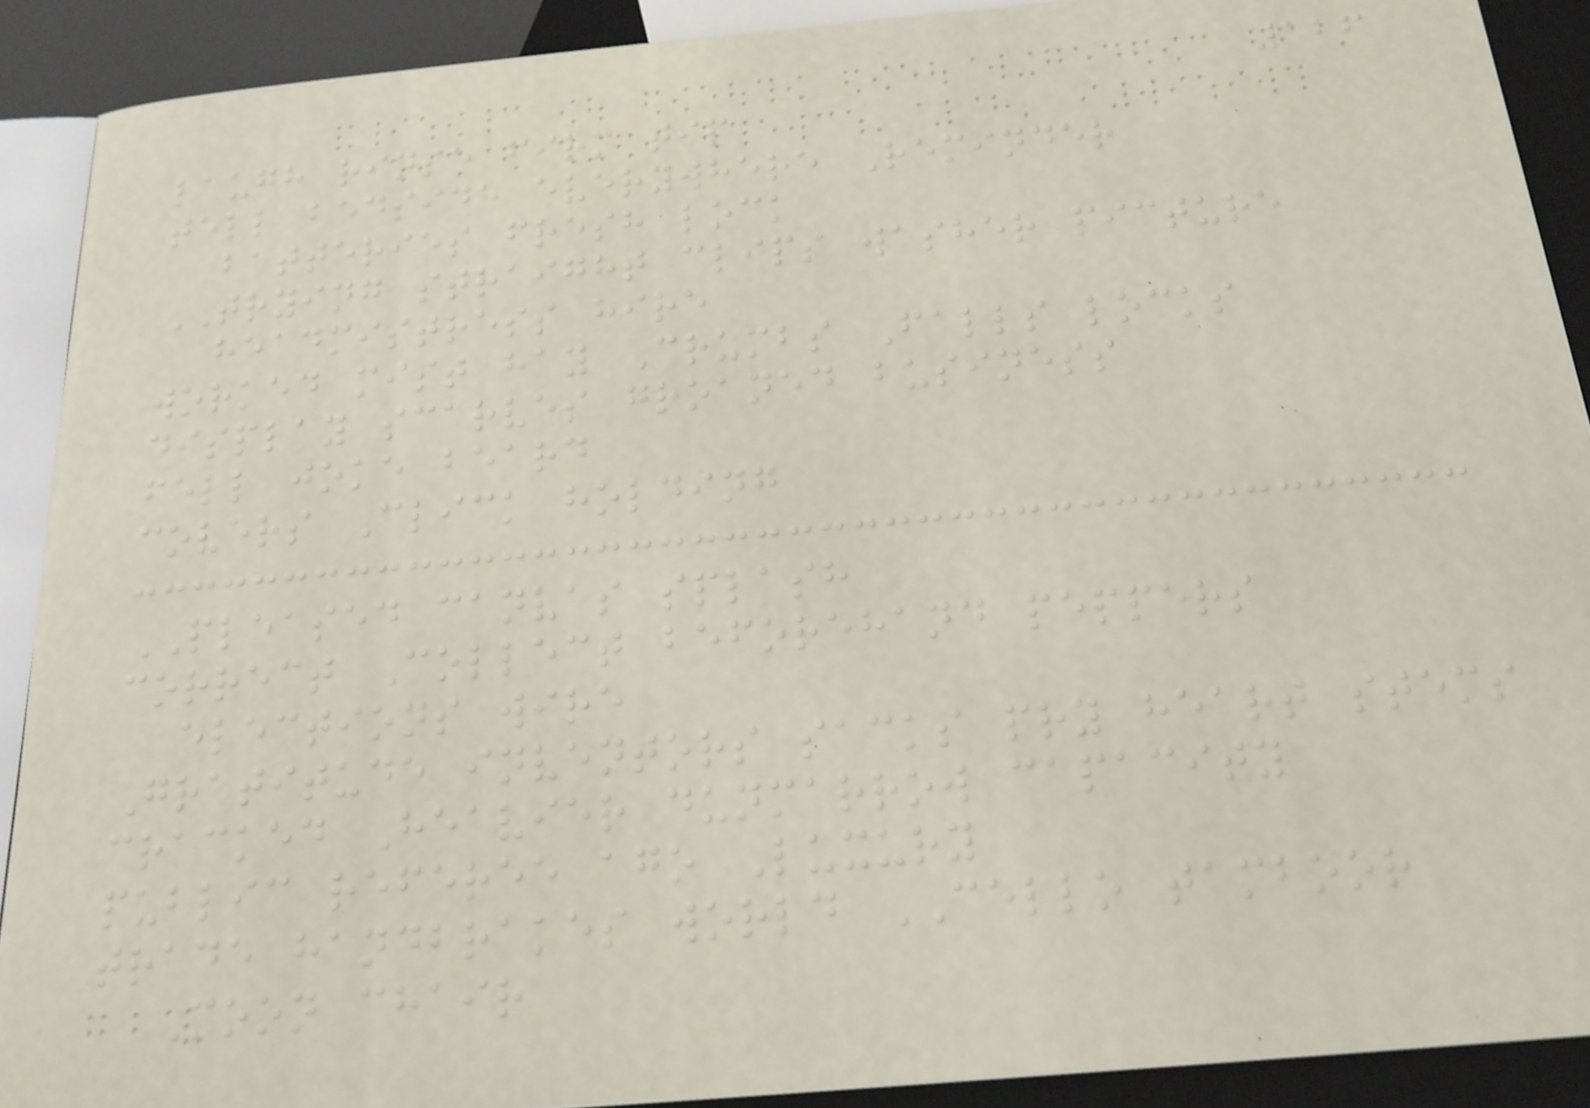126
laugh rinse firm tip
tell bedside everywhere Reminder
batteries fresh lock
TRYING straight clips washer picture
headmistress hire
worked mist hay Crumbs Falls locks
display scarves groaned business
fell joke beard
covers Click holding
PLEASED canvas splash
correct Collect beforehand peppers
elections wire
Gratitude inventors sacks pry heart stems
cracked Heavier dunmarrow capacity
public referee ago Luxury
trade handbrakes world CELLO tamboor
Moon chair
